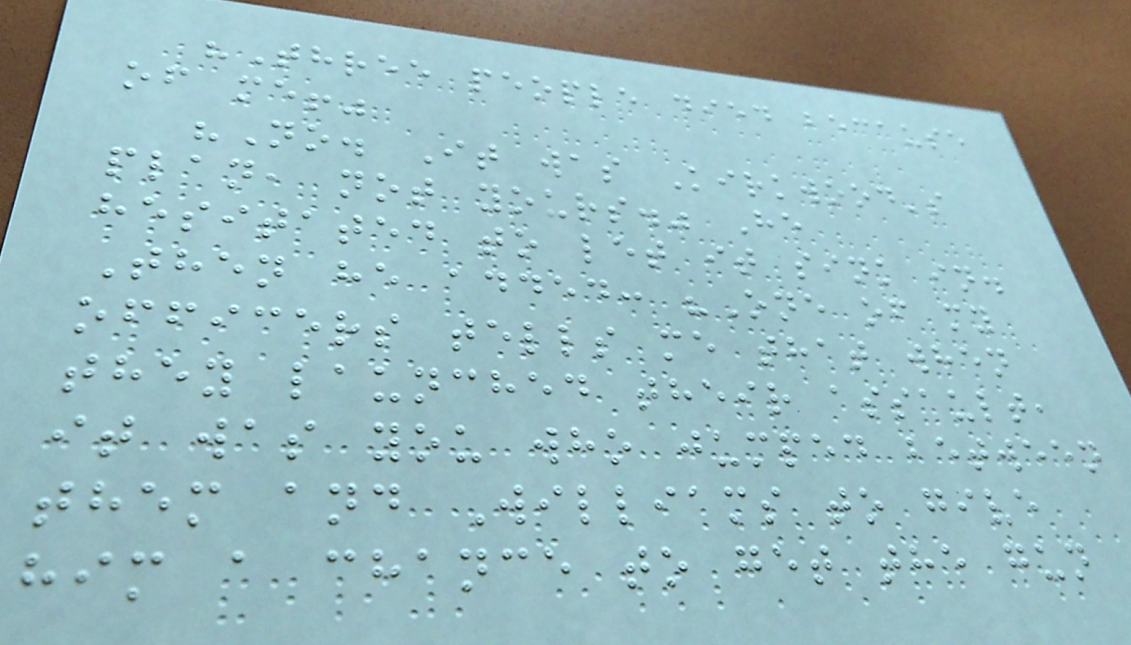"Three people died because
of me!"
"No. It was Kirkwood's
plan, not yours." He
hesitated to let it sink in.
Then he added: "One of my
officers tells me that when
they launched their assault,
it was you who jumped between
them and Williams to give
him a chance to get the gun
